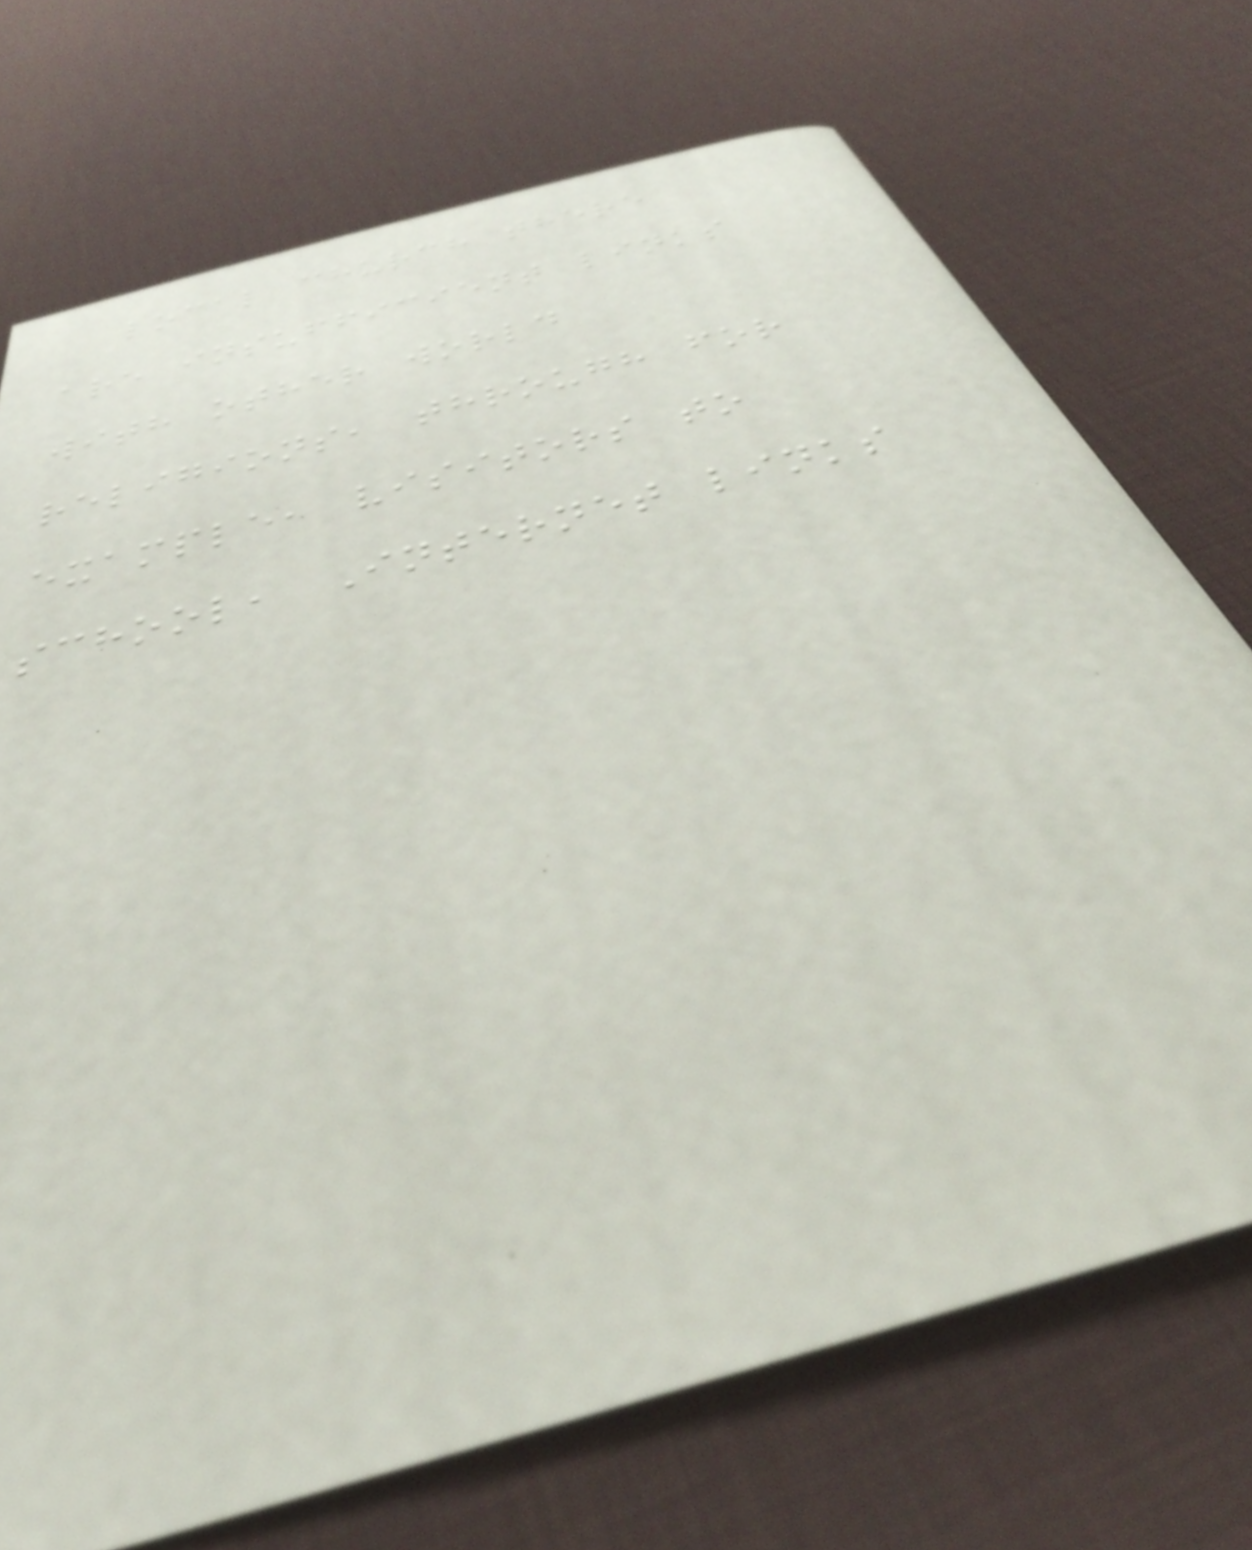local church there
are insufficient links
with other world
religions, through for
example, visitors to
school, Internet links
